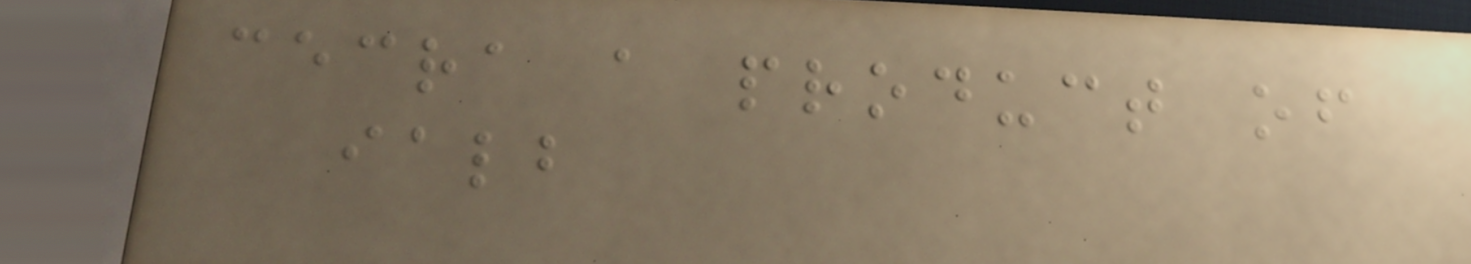cecra a product of
ialb
